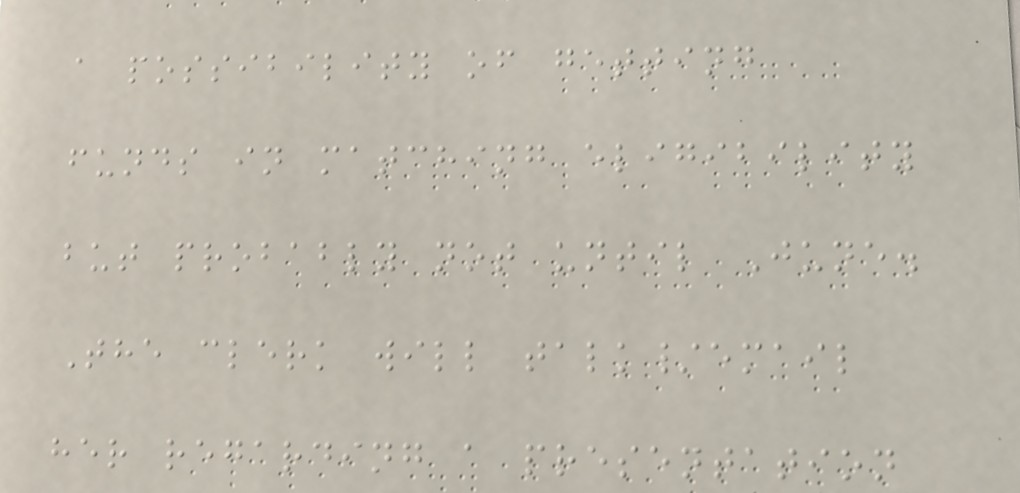a possibility of getting
funds in matching eligibility
but probably not until June.
The clerk will talk/email
her regarding a presentation
